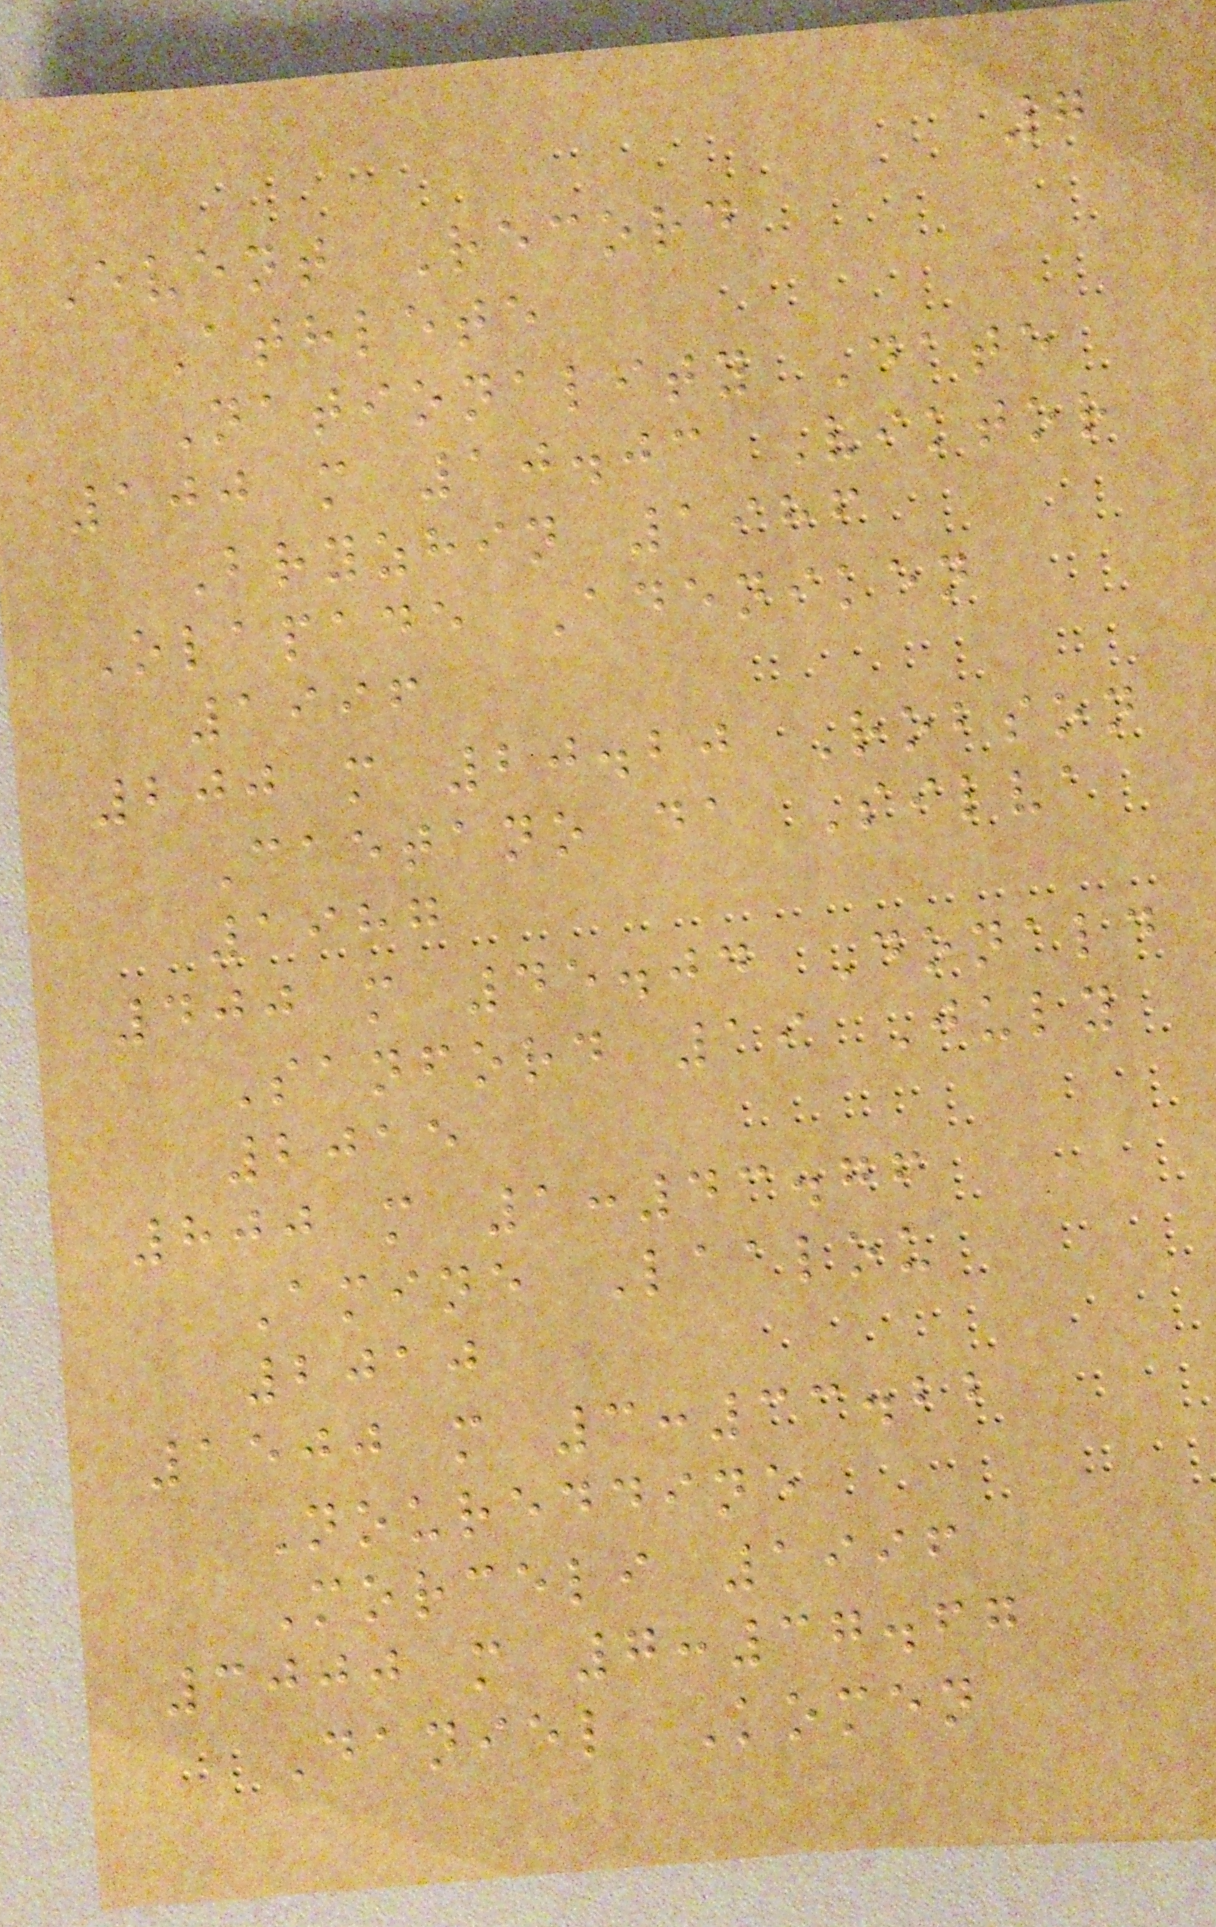7
Event Record
Athlete
Nationality Date
100 m 10.03 Viktor
Bryzhin 1986
Olapade Adeniken
1996
200 m 20.20 Robson
Caetano da Silva
1987
400 m 45.04 Donald
Sanford 19 July
2015
800 m 1:43.76
Amine Laalou
2010
1500 m 3:33.22
Noureddine
Morceli 1996
3000 m 7:37.67
Daniel Komen
